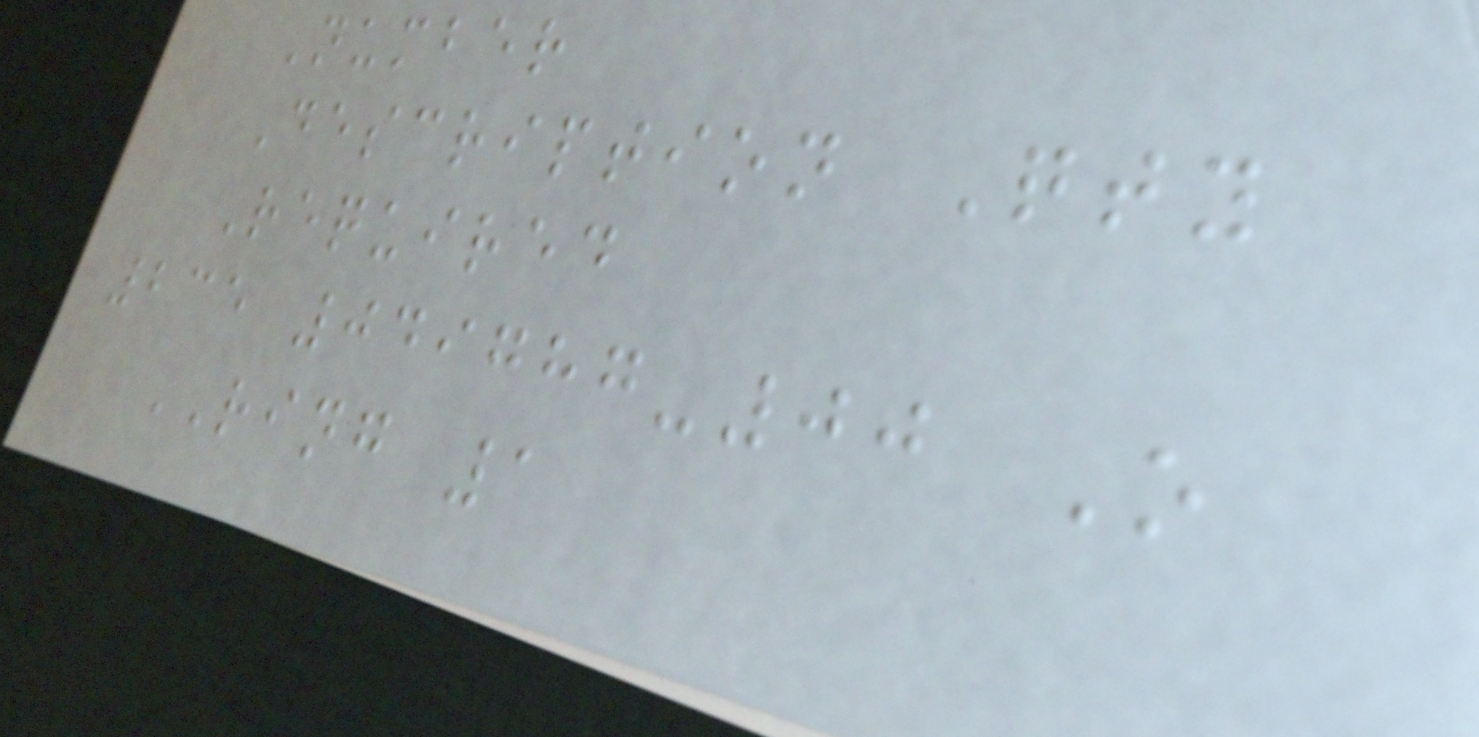Number
Description Qty
Required
235 049787-00 O
RING 1
